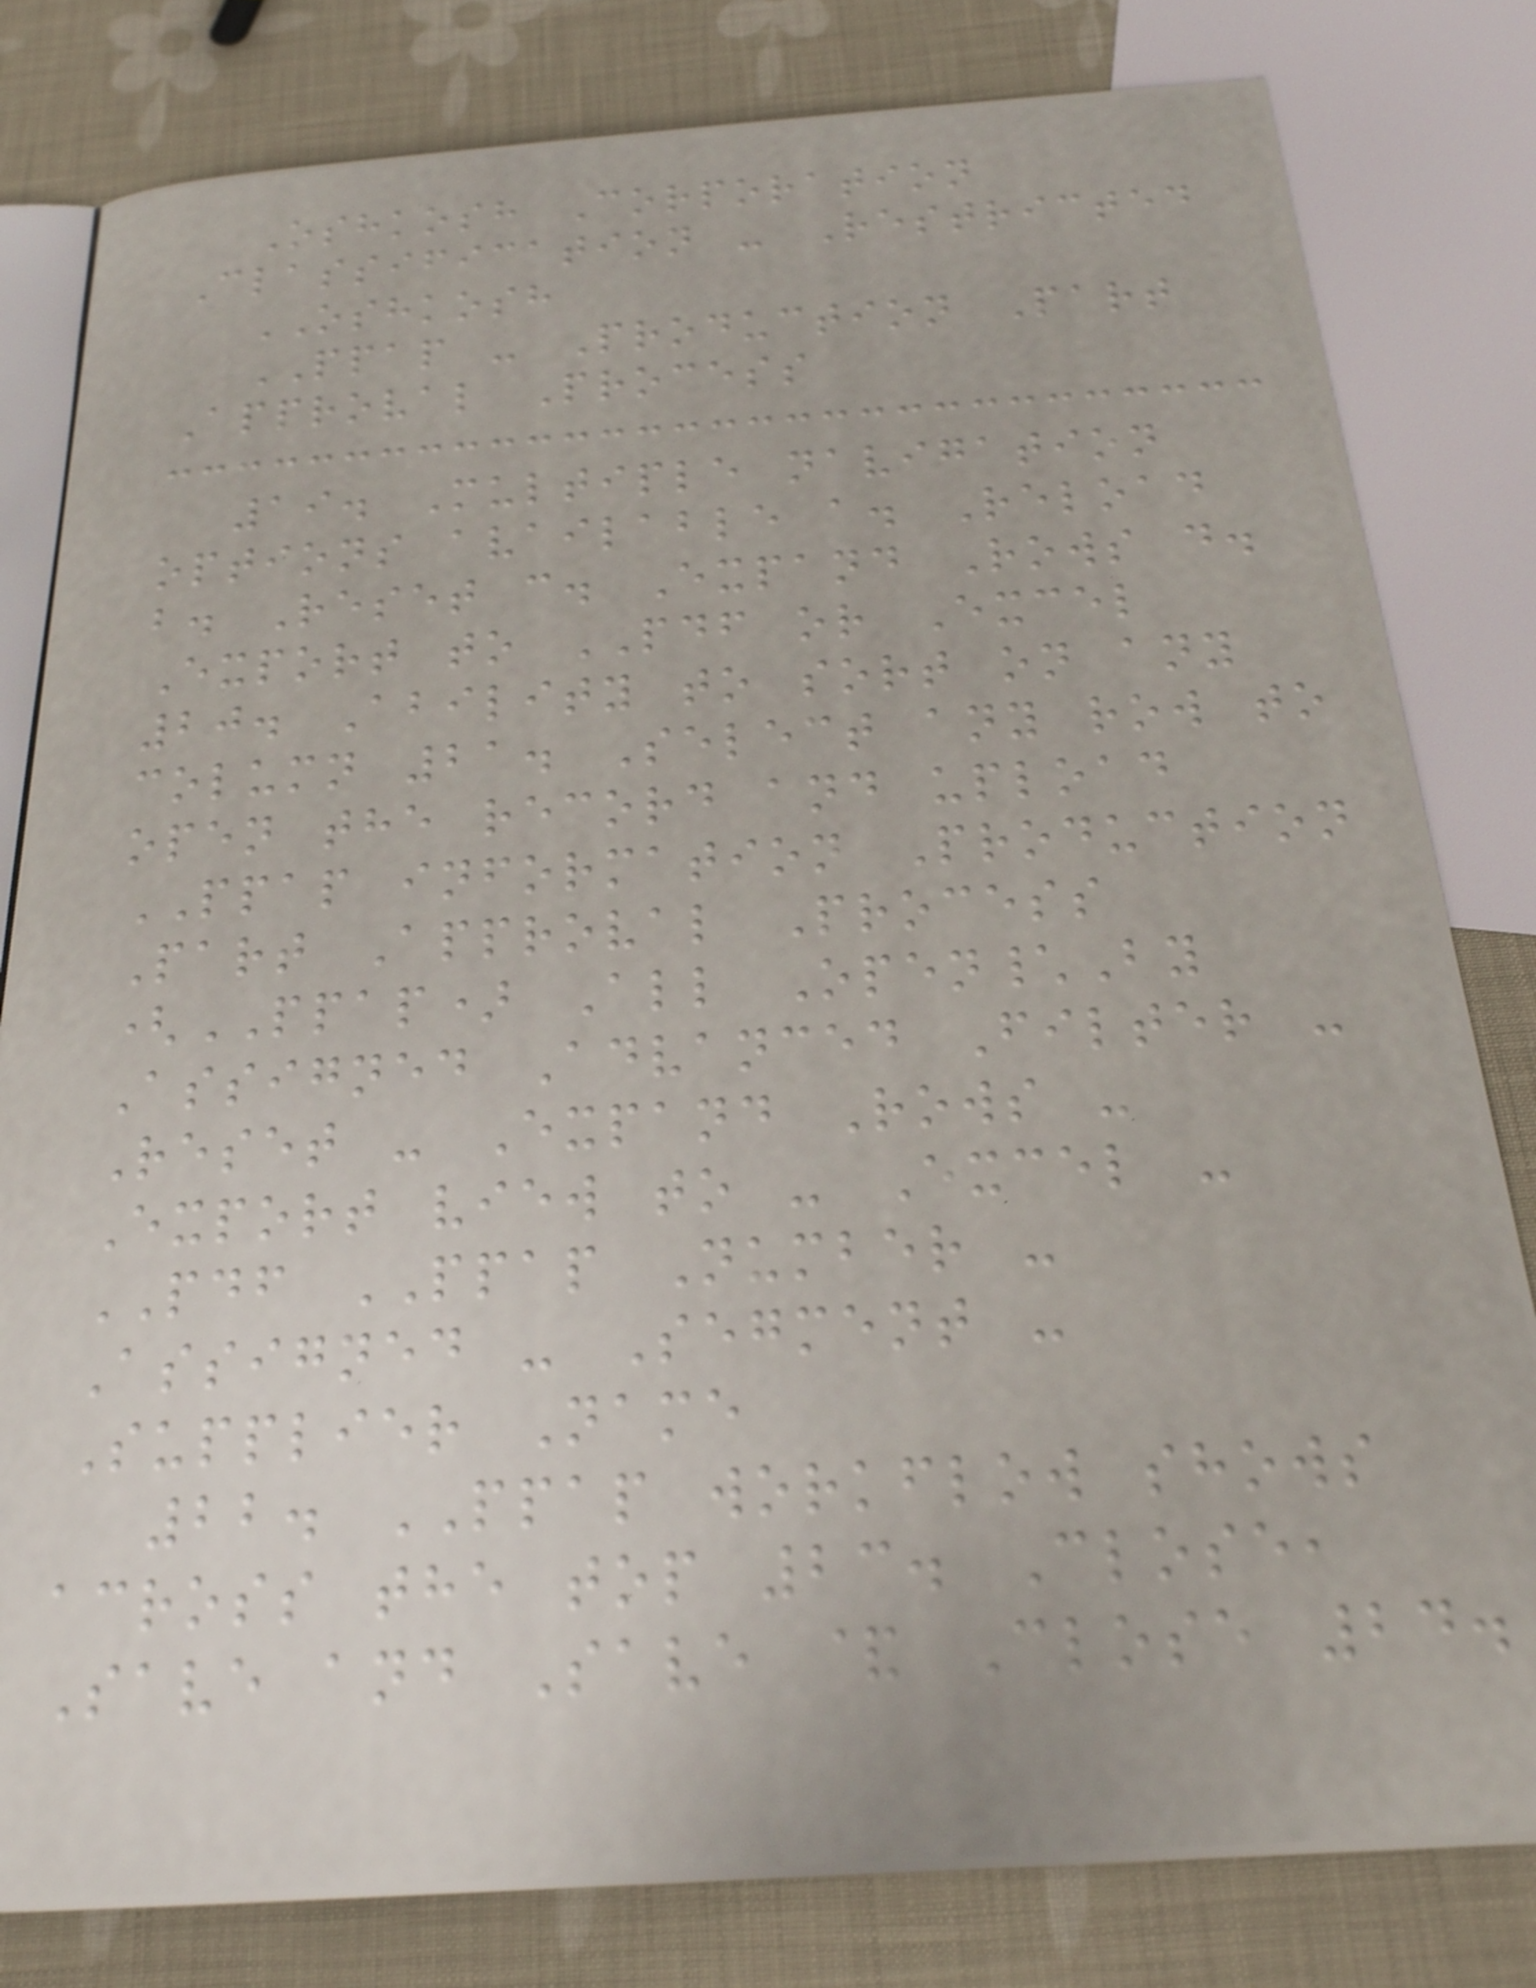Oshkosh Corporation
Classification - Restricted
OSHKOSH
PPAP - Production Part
Approval Process
19. Multiple navigation
options available a. Reload
b. Reset c. Expand Rows d.
Export to PDF or Excel
20. Ability to sort on any
column 21. Select any row to
open the record and upload
PPAP information Production
Part Approval Process
(PPAP) All Open\By
Assigned Advanced Filter -
Reset - Expand Rows -
Export view to - Excel -
PDF PPAP Number -
Assigned - Segment -
Supplier Name
22. PPAP workflow shows
across the top 23. Close,
Save and Save & Close 24.
